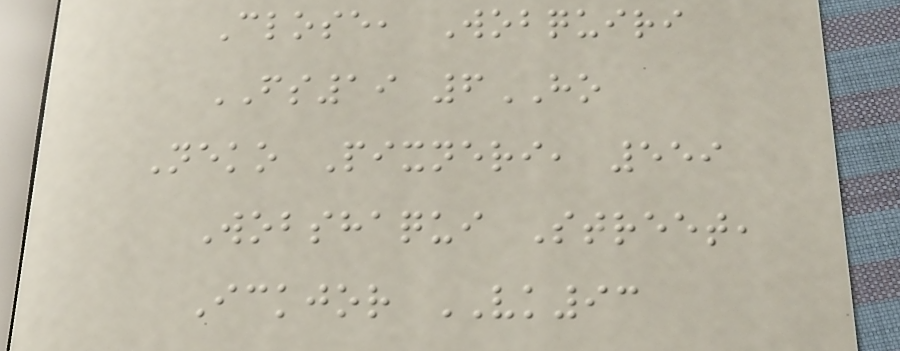Close, Wobquiri
FS19 6HO
Neko Pixneri, 559
Wobshaqui Street,
Ickjor VK93
